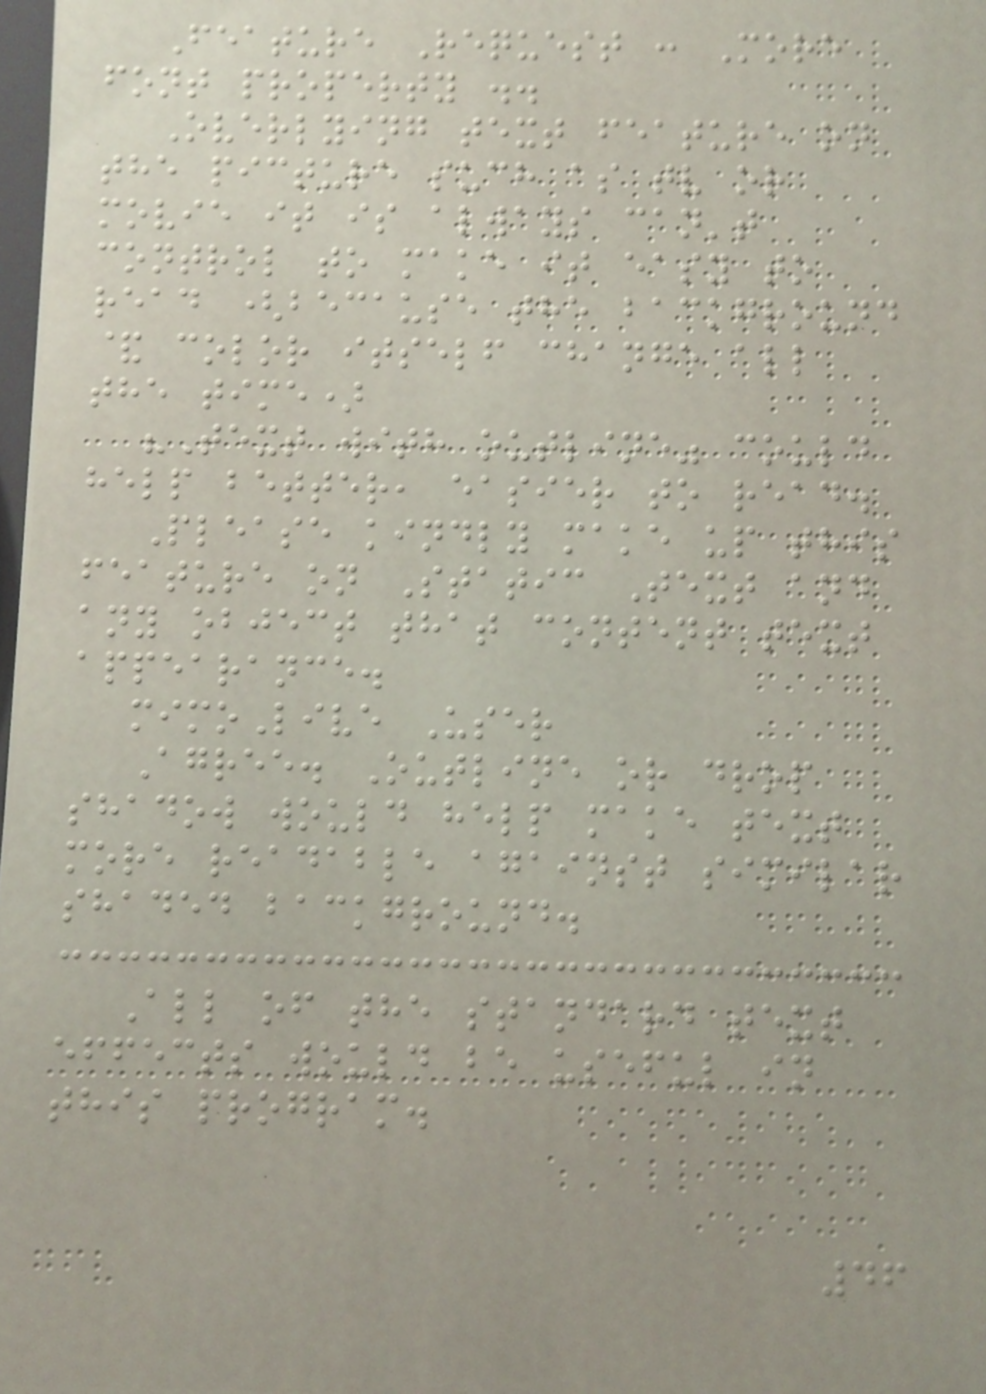Feature Request : More
font property ..
Overlying text feature on
the picture such as tv or
movie it is always can't
control to make it easy to
read (because the background
& color itself change all
the time)
"Text with outline" could
help better, easier to read.
Please kindly make up this
feature on Static Text and
any object that content text
appearance.
mimoLive User
Agree. Outline or drop
shadow would help make text
more readable against similar
shaded background.
All of the standard text
effects would be useful in
this program.
46
